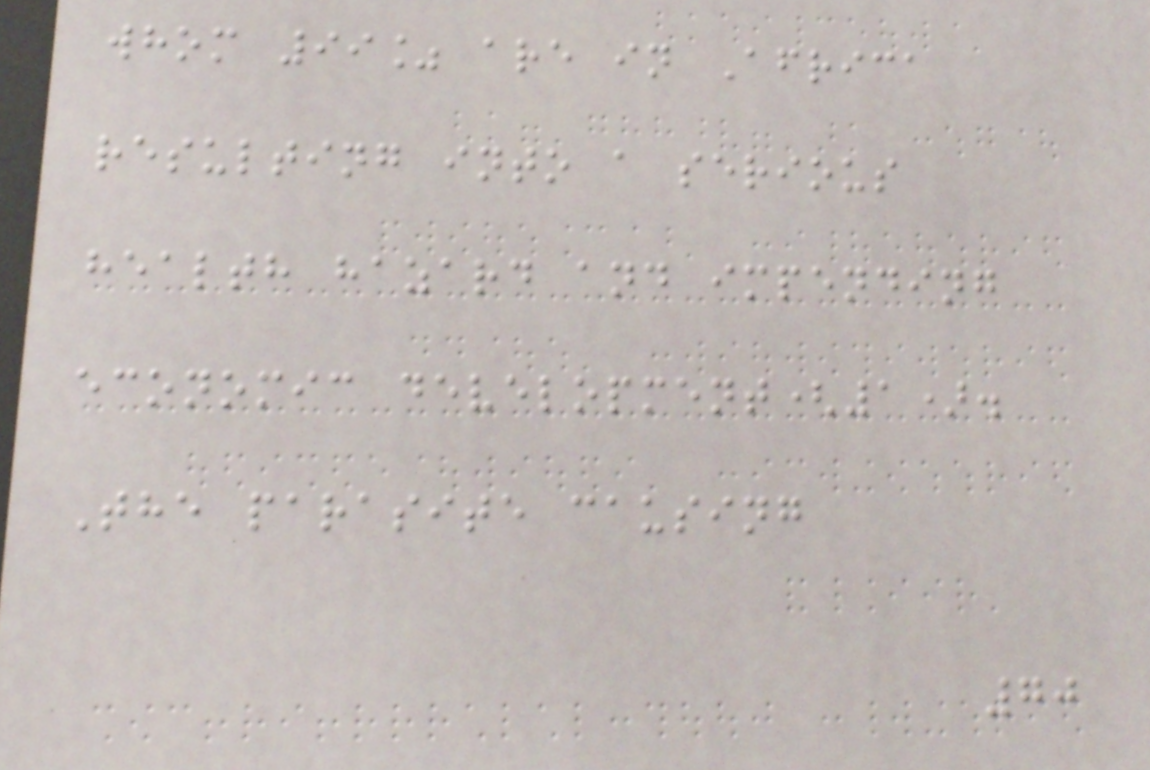whom 99% are in Africa
resulting into a serious
health hazard and impending
economic development(1).
The parasite causing
70
